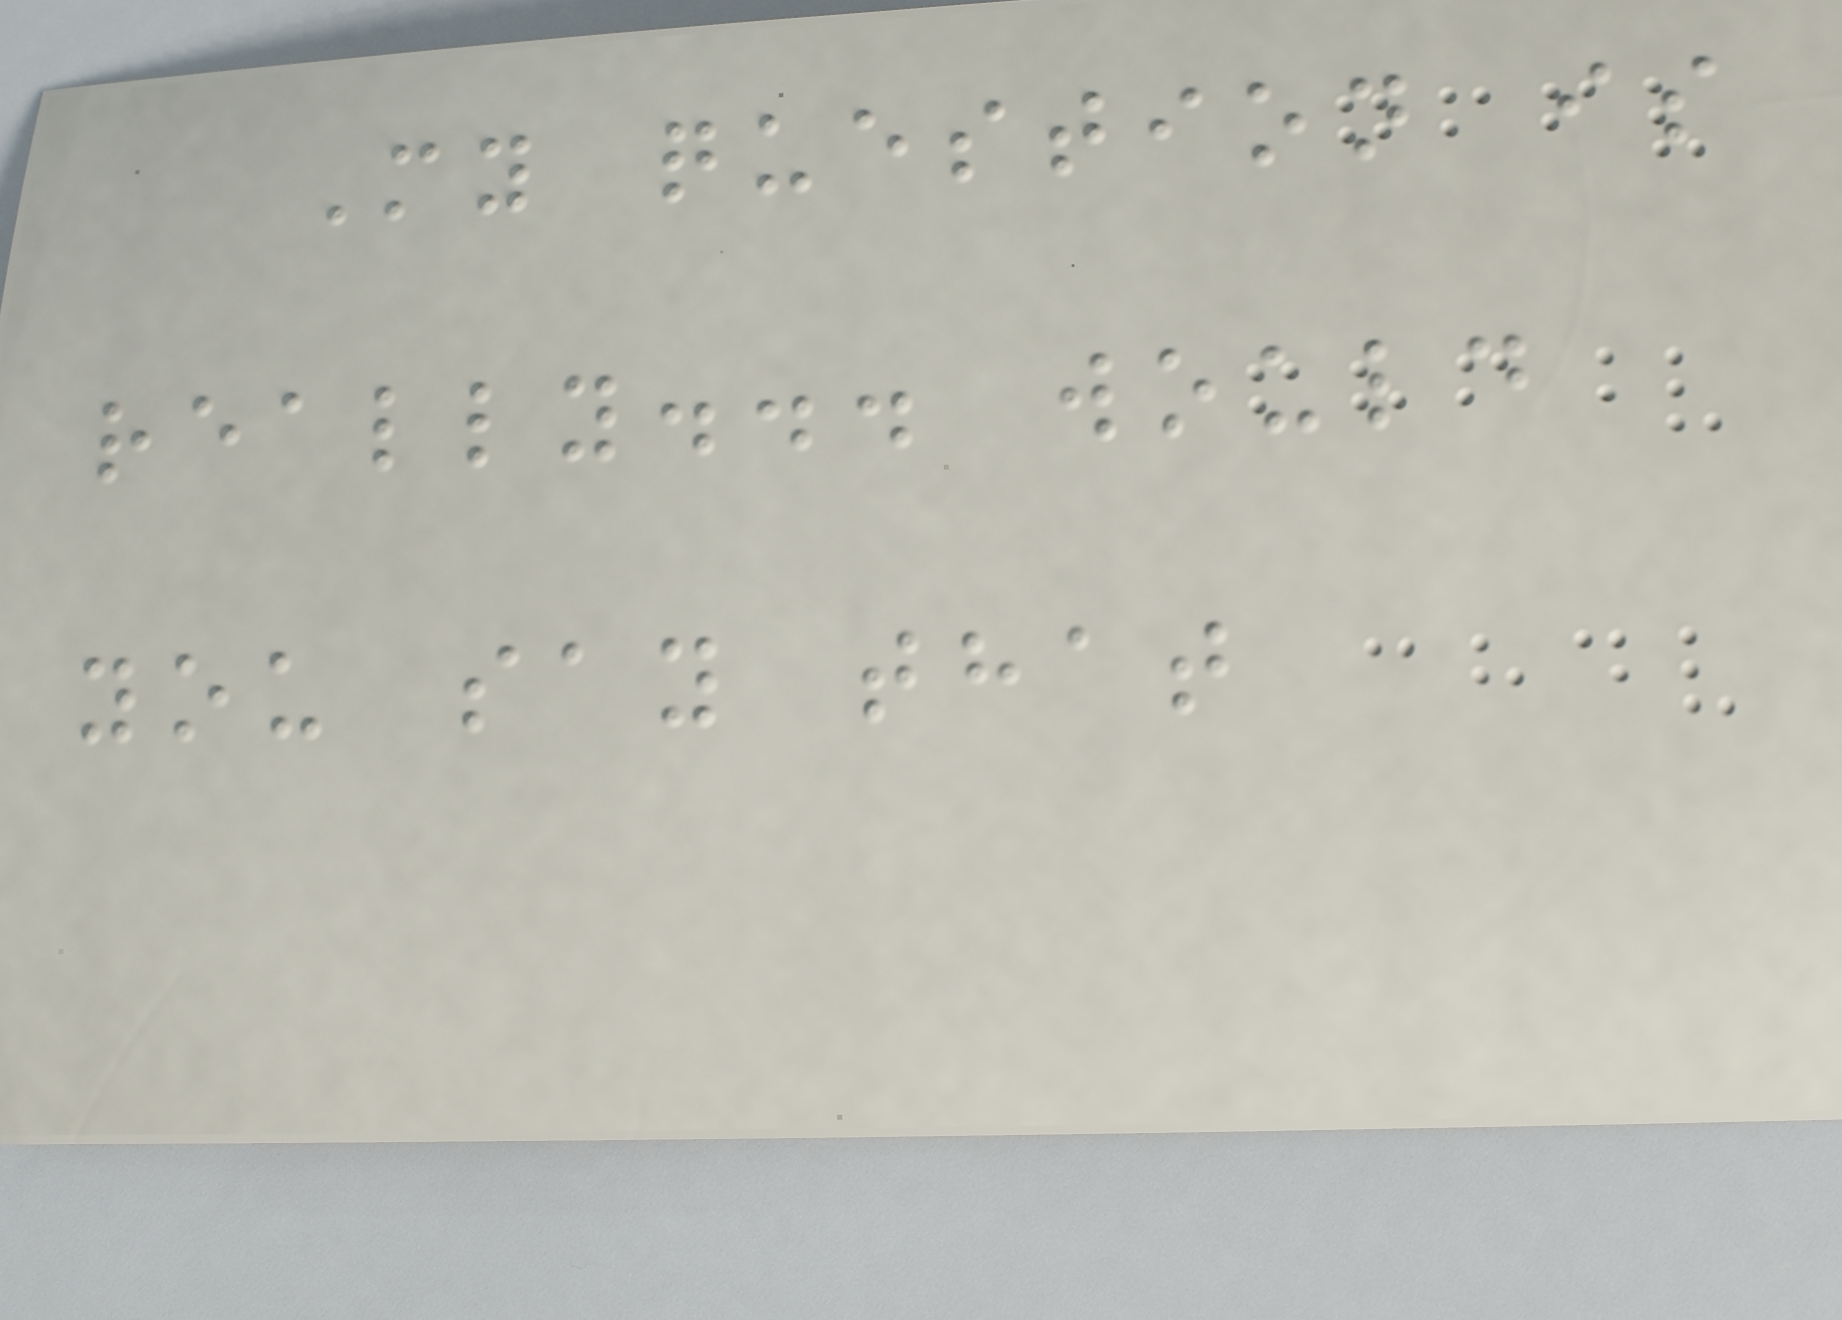My question is
really... would
you say that
